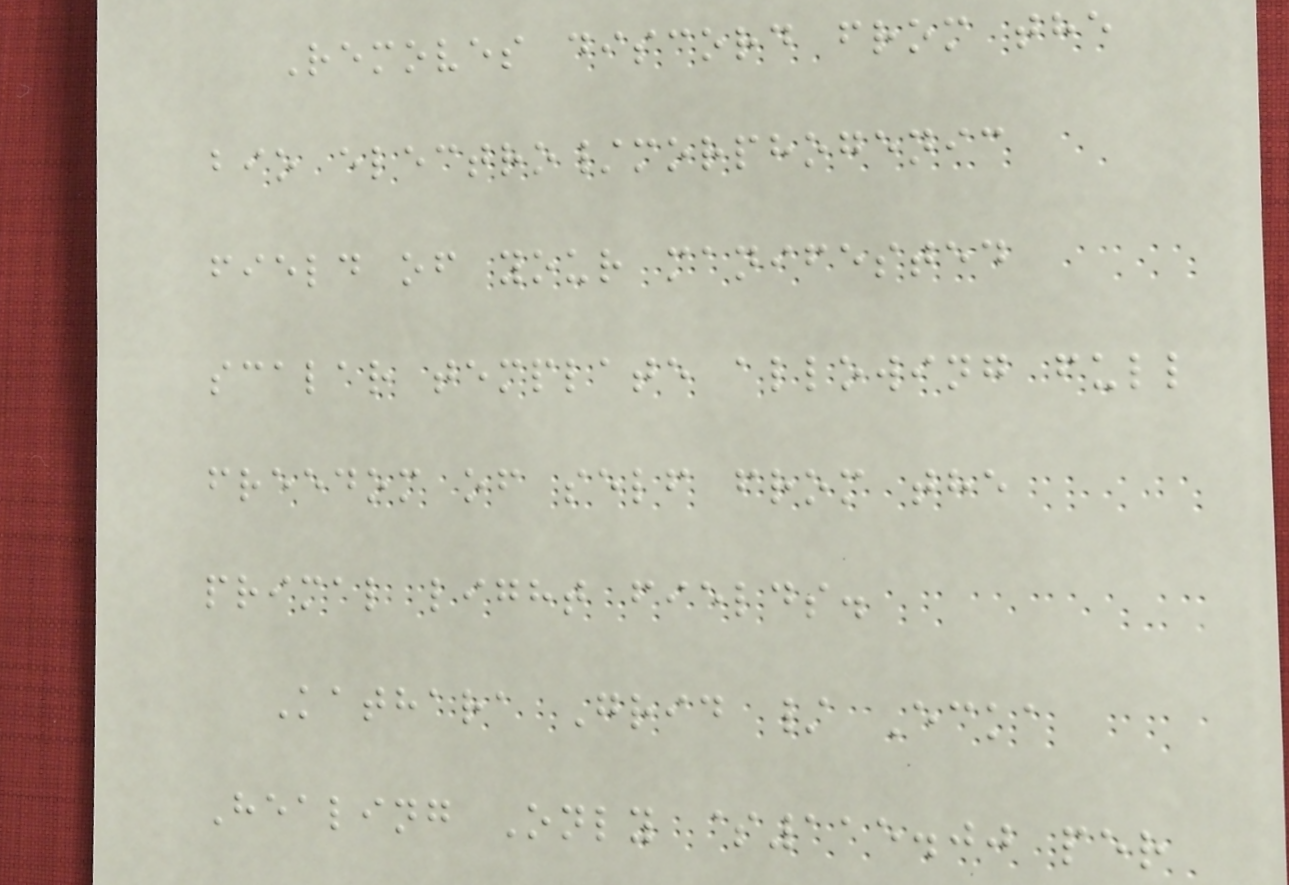Removes discord from the
bio electro/morphogenic
field of your manifested
scalar template allowing full
freedom of self from the
primal light fields.
Kathara Grid / Ecka
Healing Only $115.00 per
